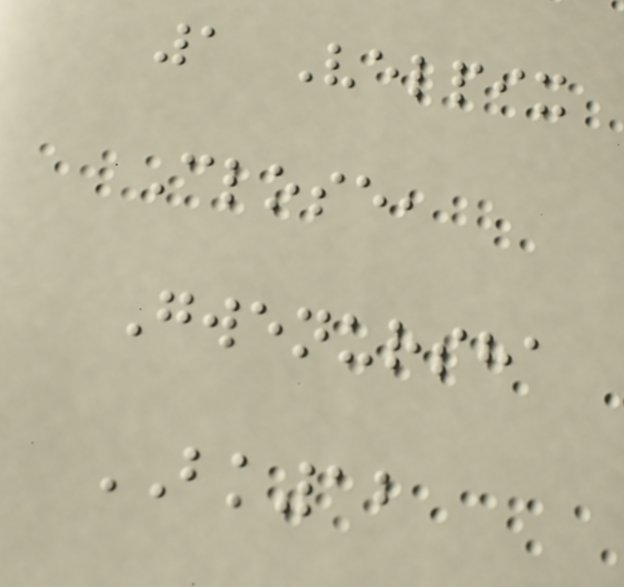1 Velpix
Close,
Gwenursha
BK12
